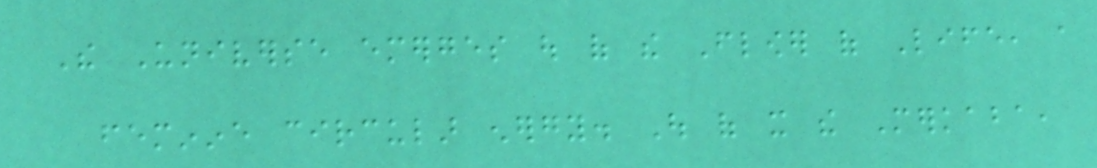The Universe emerges out of the Flower of Life, a
feminine circular energy. Out of it the Merkaba,
